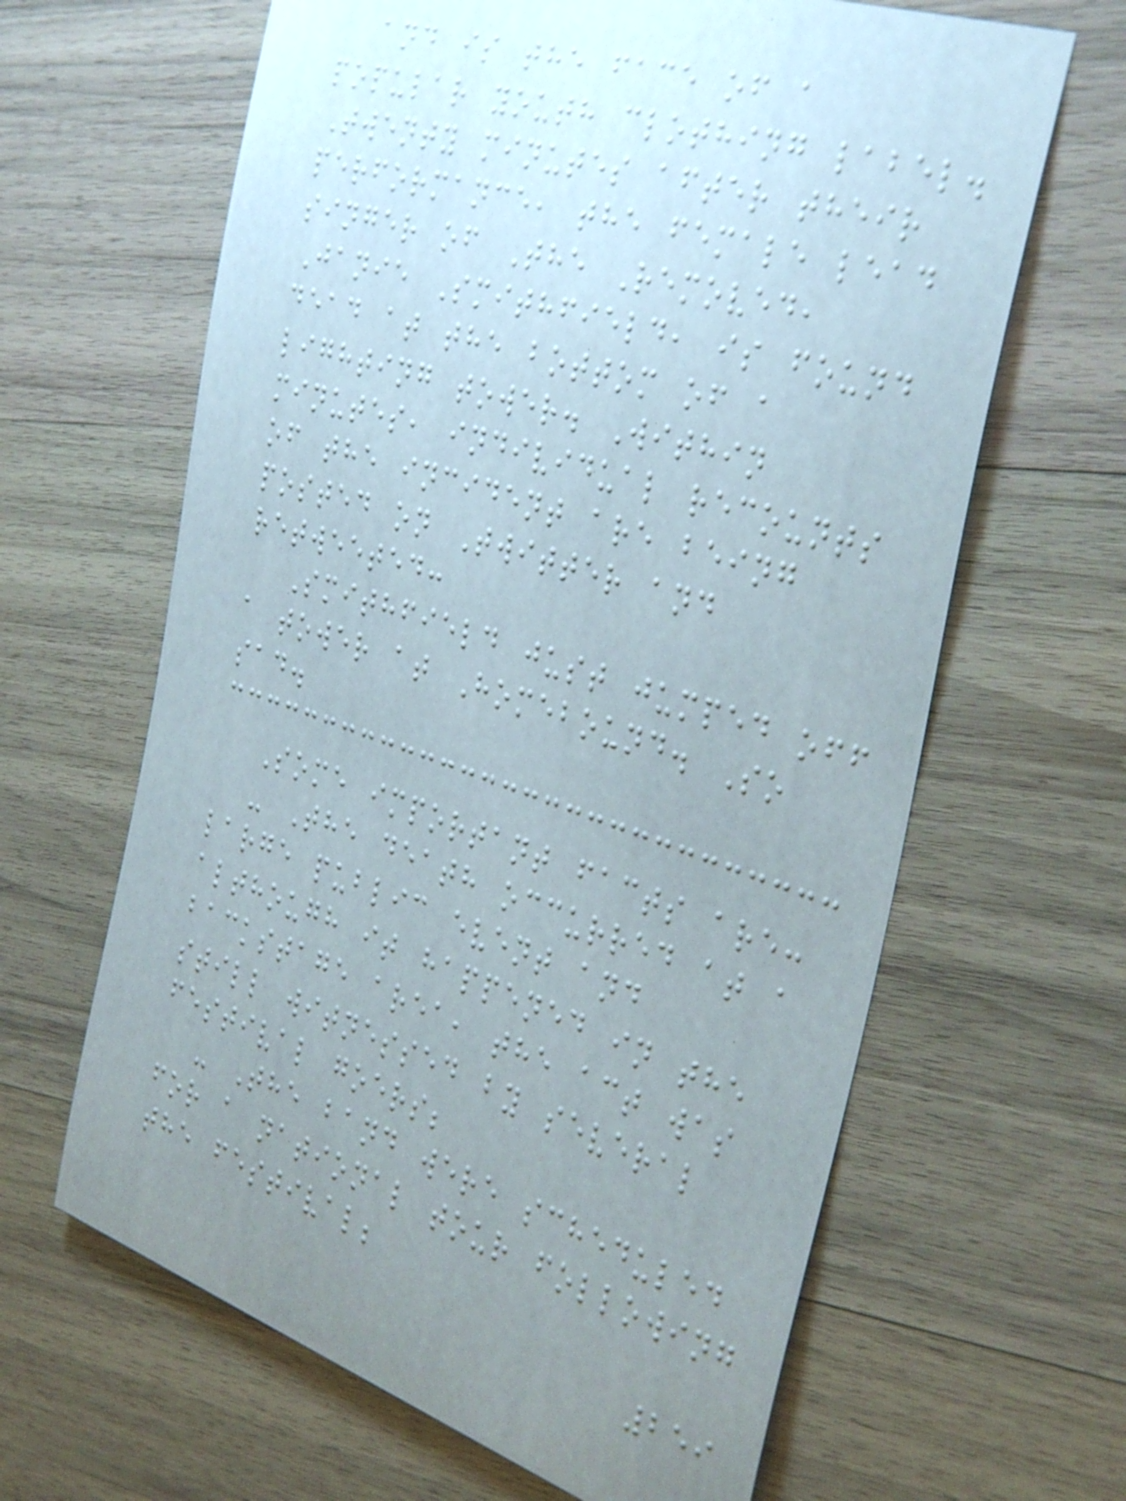and is the face of a
popular youth clothing label.
Twenty minutes after their
performance, the female lead
singer of The Removed,
Janie Smithfield, is found
dead at the bottom of a
lighting tower. Within
minutes, individual recounts
of the incident are being
posted on Twitter and
retweeted:
Smithfield just jumped off
a tower at Homebound. So
sad.
Some important facts are:
- The death occurred at a
large public event and
although it happened in the
backstage area, the act was
still witnessed by several
festival goers;
- The band were scheduled
for a national tour following
the festival;
259
